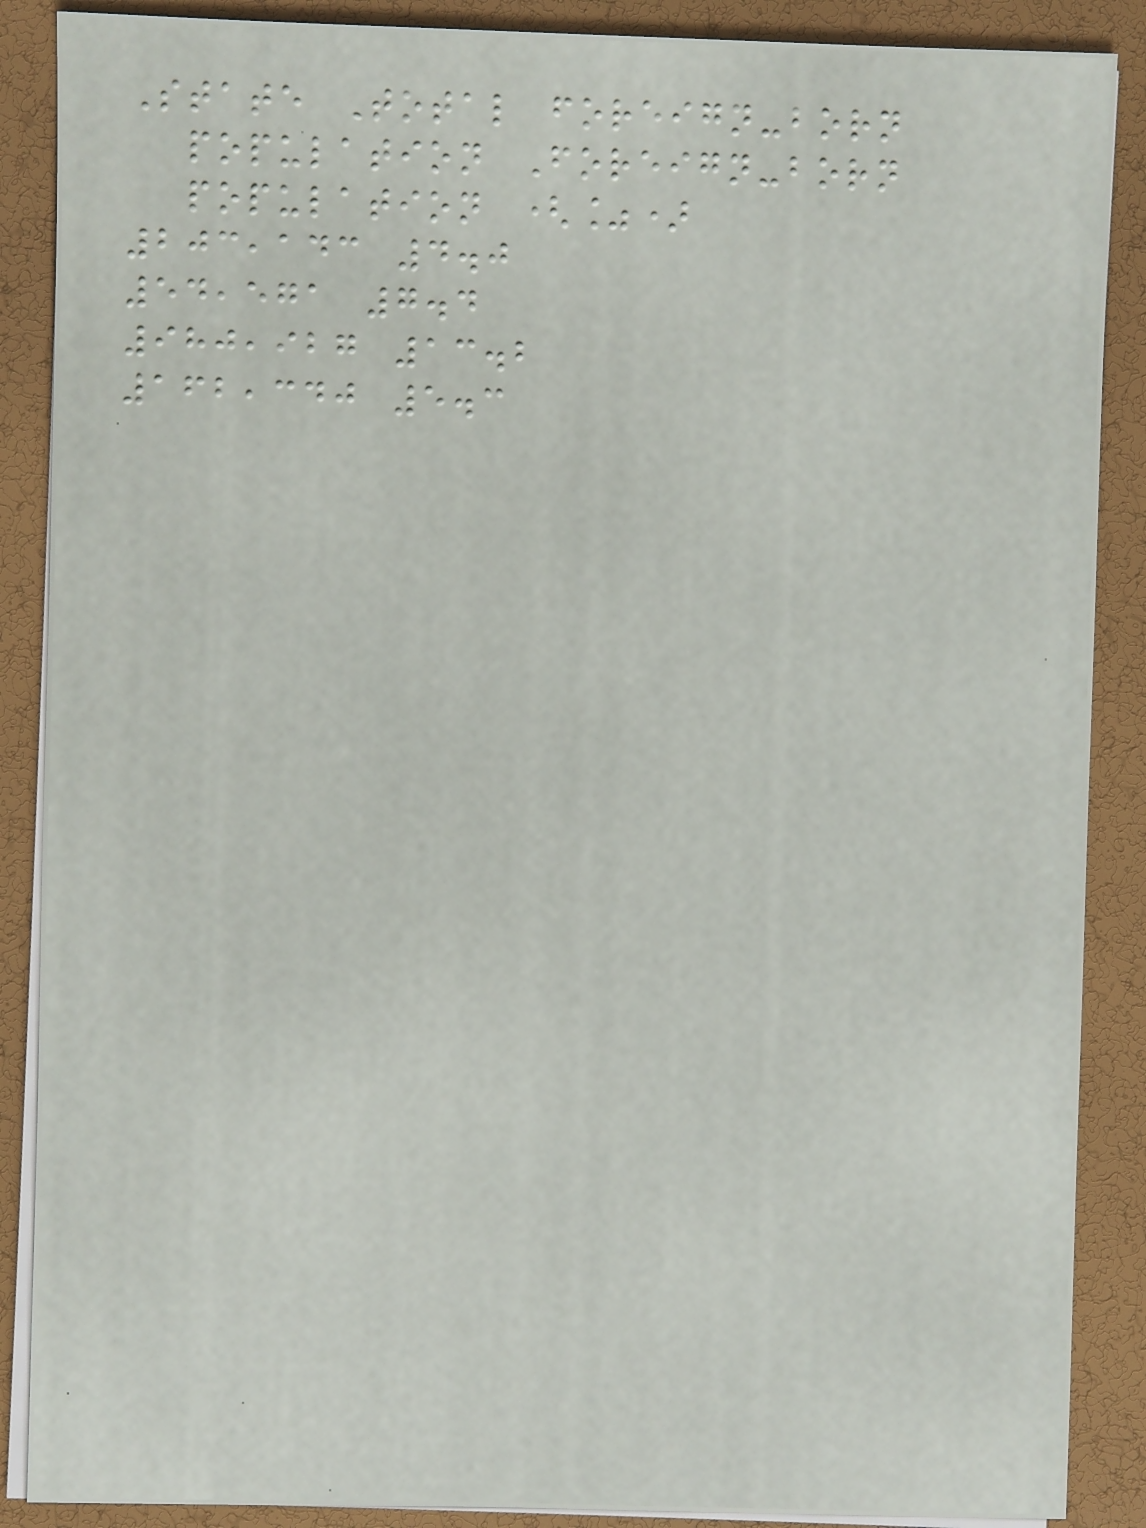State Total foreign-born
population Foreign-born
population (%)
203,143 4.0
54,571 7.4
980,927 13.2
162,340 5.3
